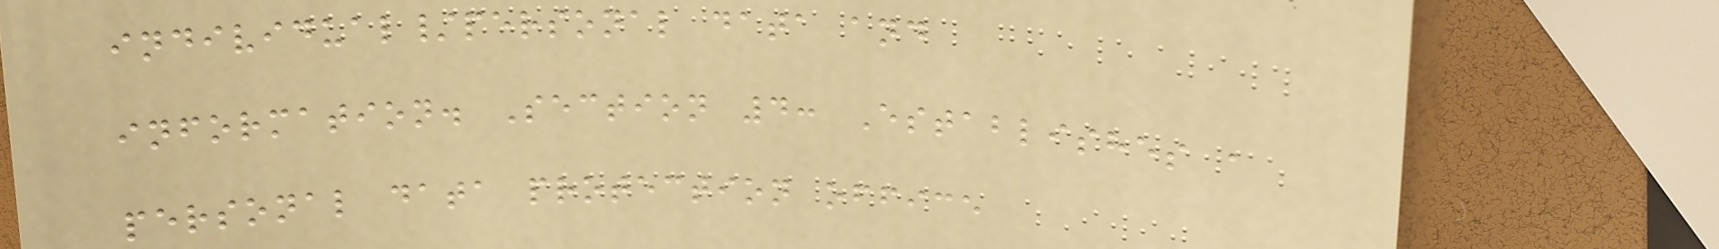individual/personal data and
information. Section 4: Establishes a
personal data protection office
